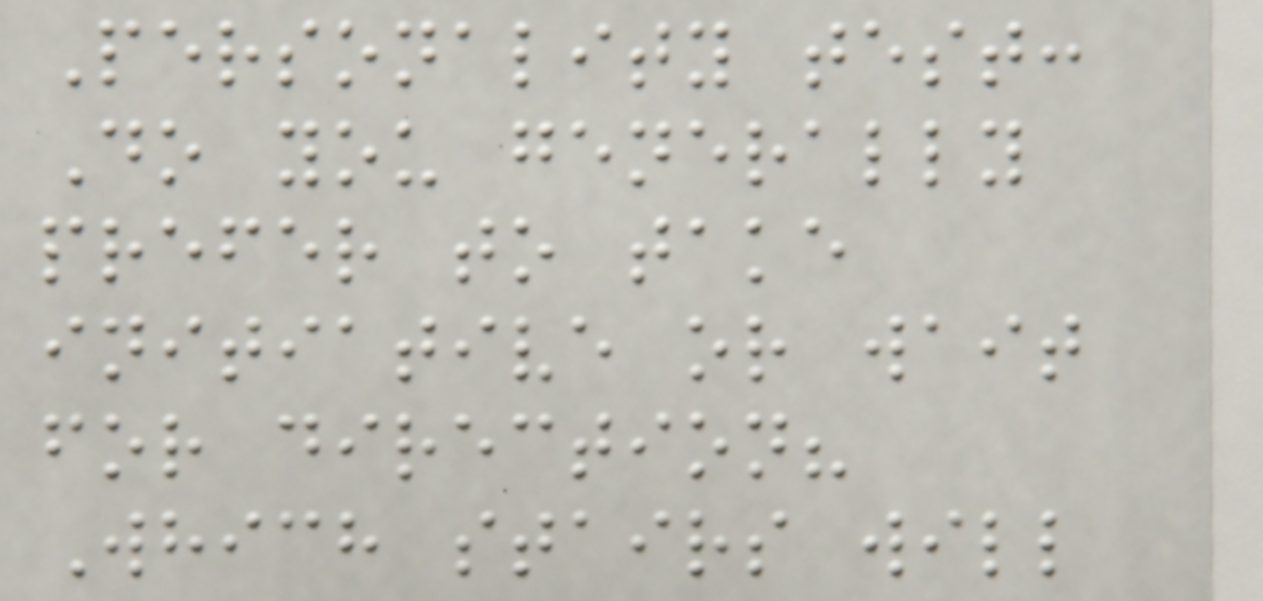Personality test:
Do you generally
prefer to take
initiative or wait
for direction?
Which stairs will
